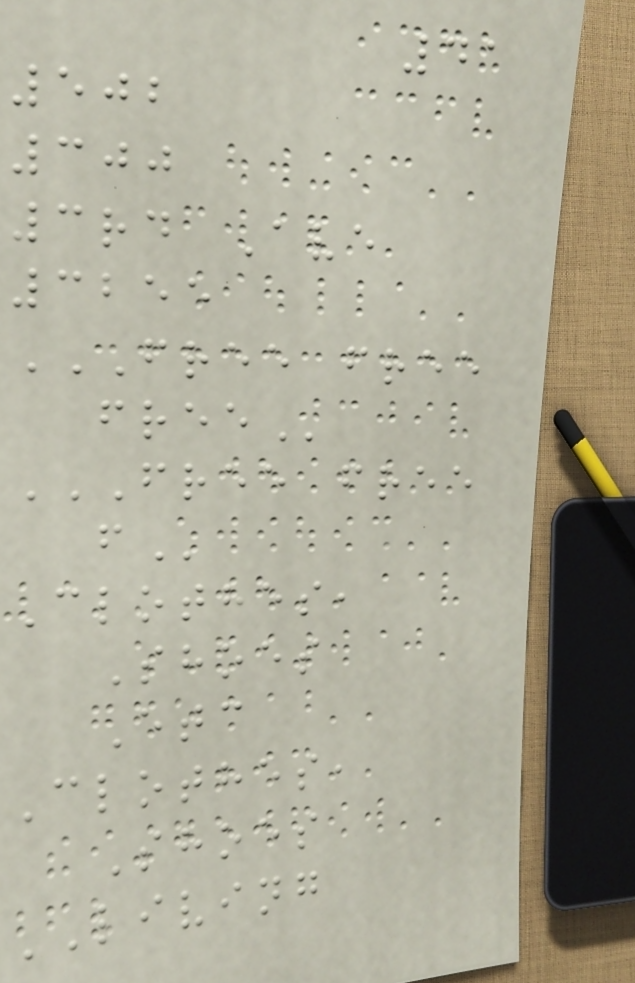41
502
300
3rd Ave
3255
FREE FREE
FREE
FREE FREE
F
Clothes,
Shoes
Etc
Clothes,
Shoes
LIVING
